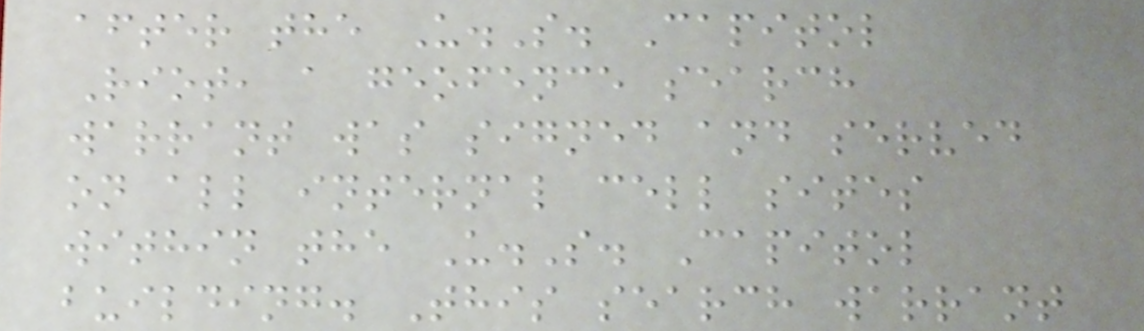after the U.S. Capitol
Riot, a geofence search
warrant was signed and served
on all internal cell sites
within the U.S. Capitol
building. This search warrant
